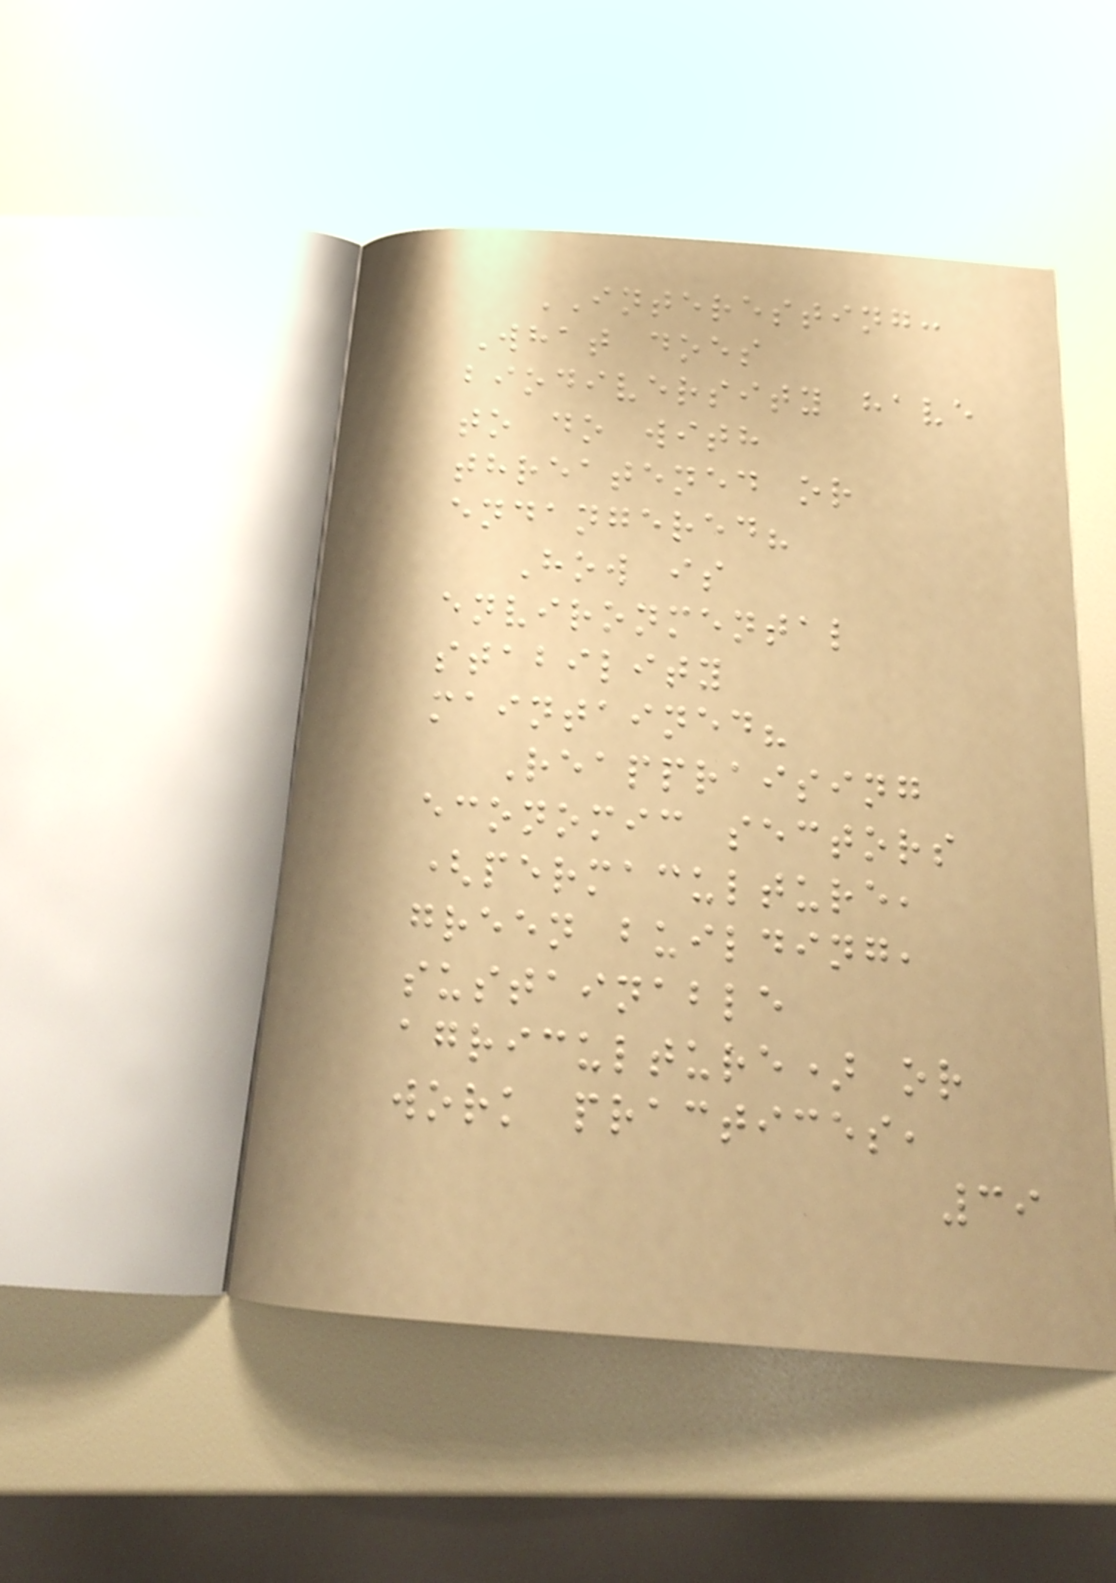INTERESTING:
What does
biodiversity have
to do with
threatened or
endangered?
How is
environmental
stability
maintained?
Reappraising
economic sectors
(permaculture,
green building,
sustainable
agriculture) or
work practices,
39
